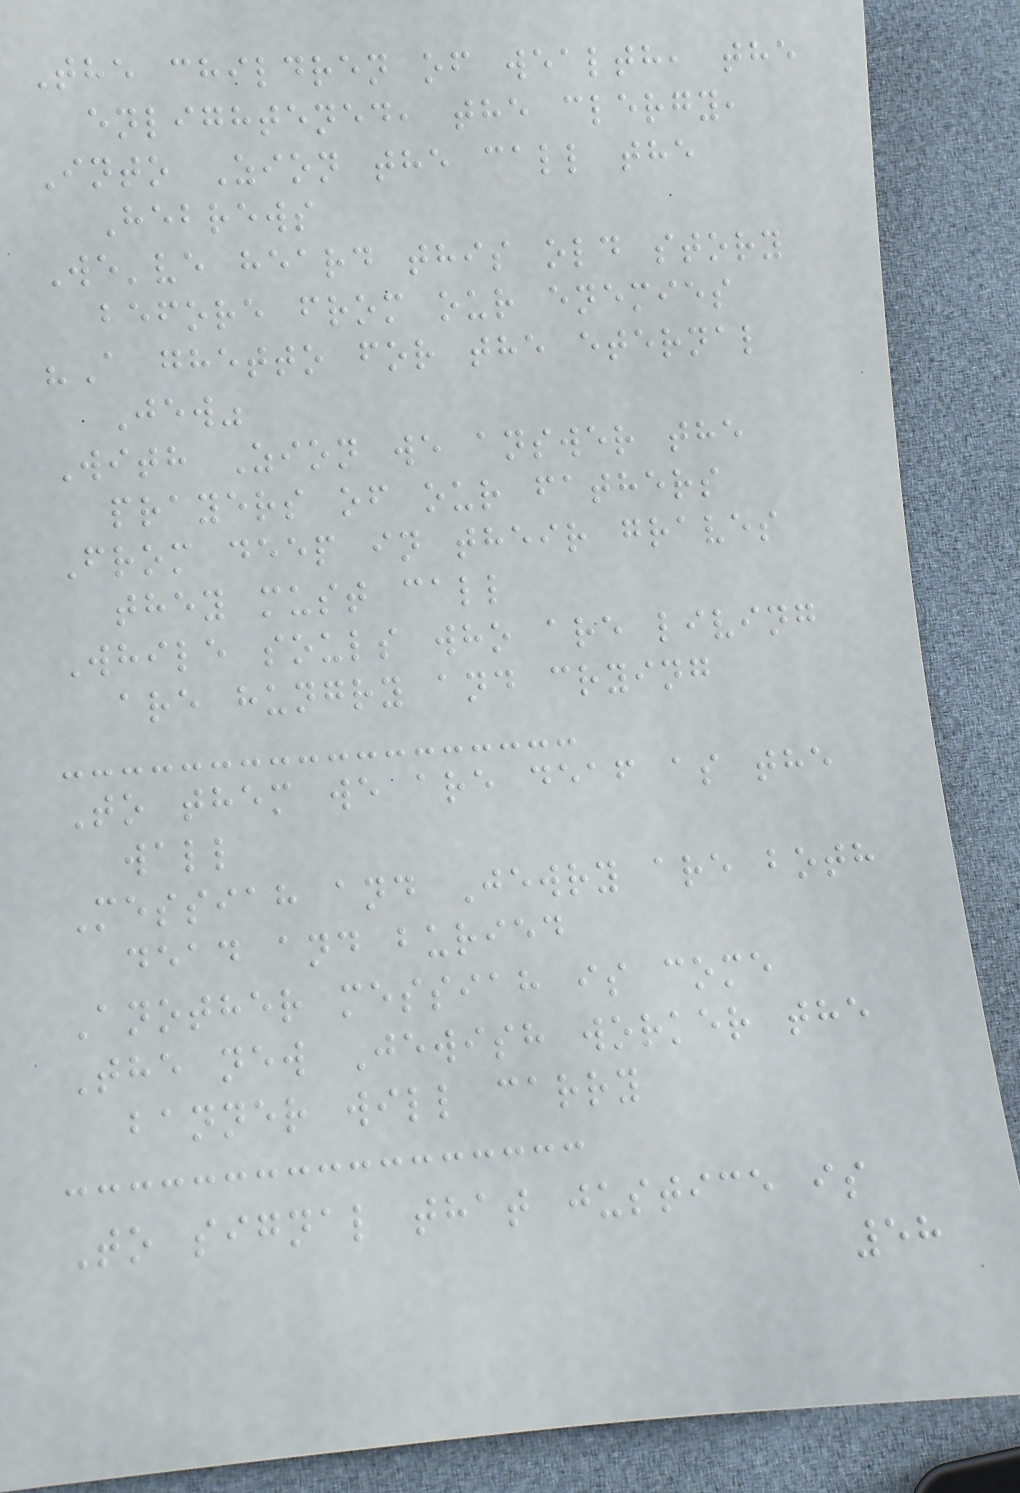The children of wealth, the
enlightened, the clergy,
Into Zion the call the
Hebrews
We've heard this old story
before from our enemies
"A ghetto for the eternal
Jew"
With Zion we answer the
prayers of our fathers
From deep in their graves
they must call
While souls who are living
are hungry and crying
To them we are deaf as the
wall
Messiah and Jewry are both
dead and buried
Another messiah is come
The new Jewish worker the
banner will carry
To signal that justice is
58
